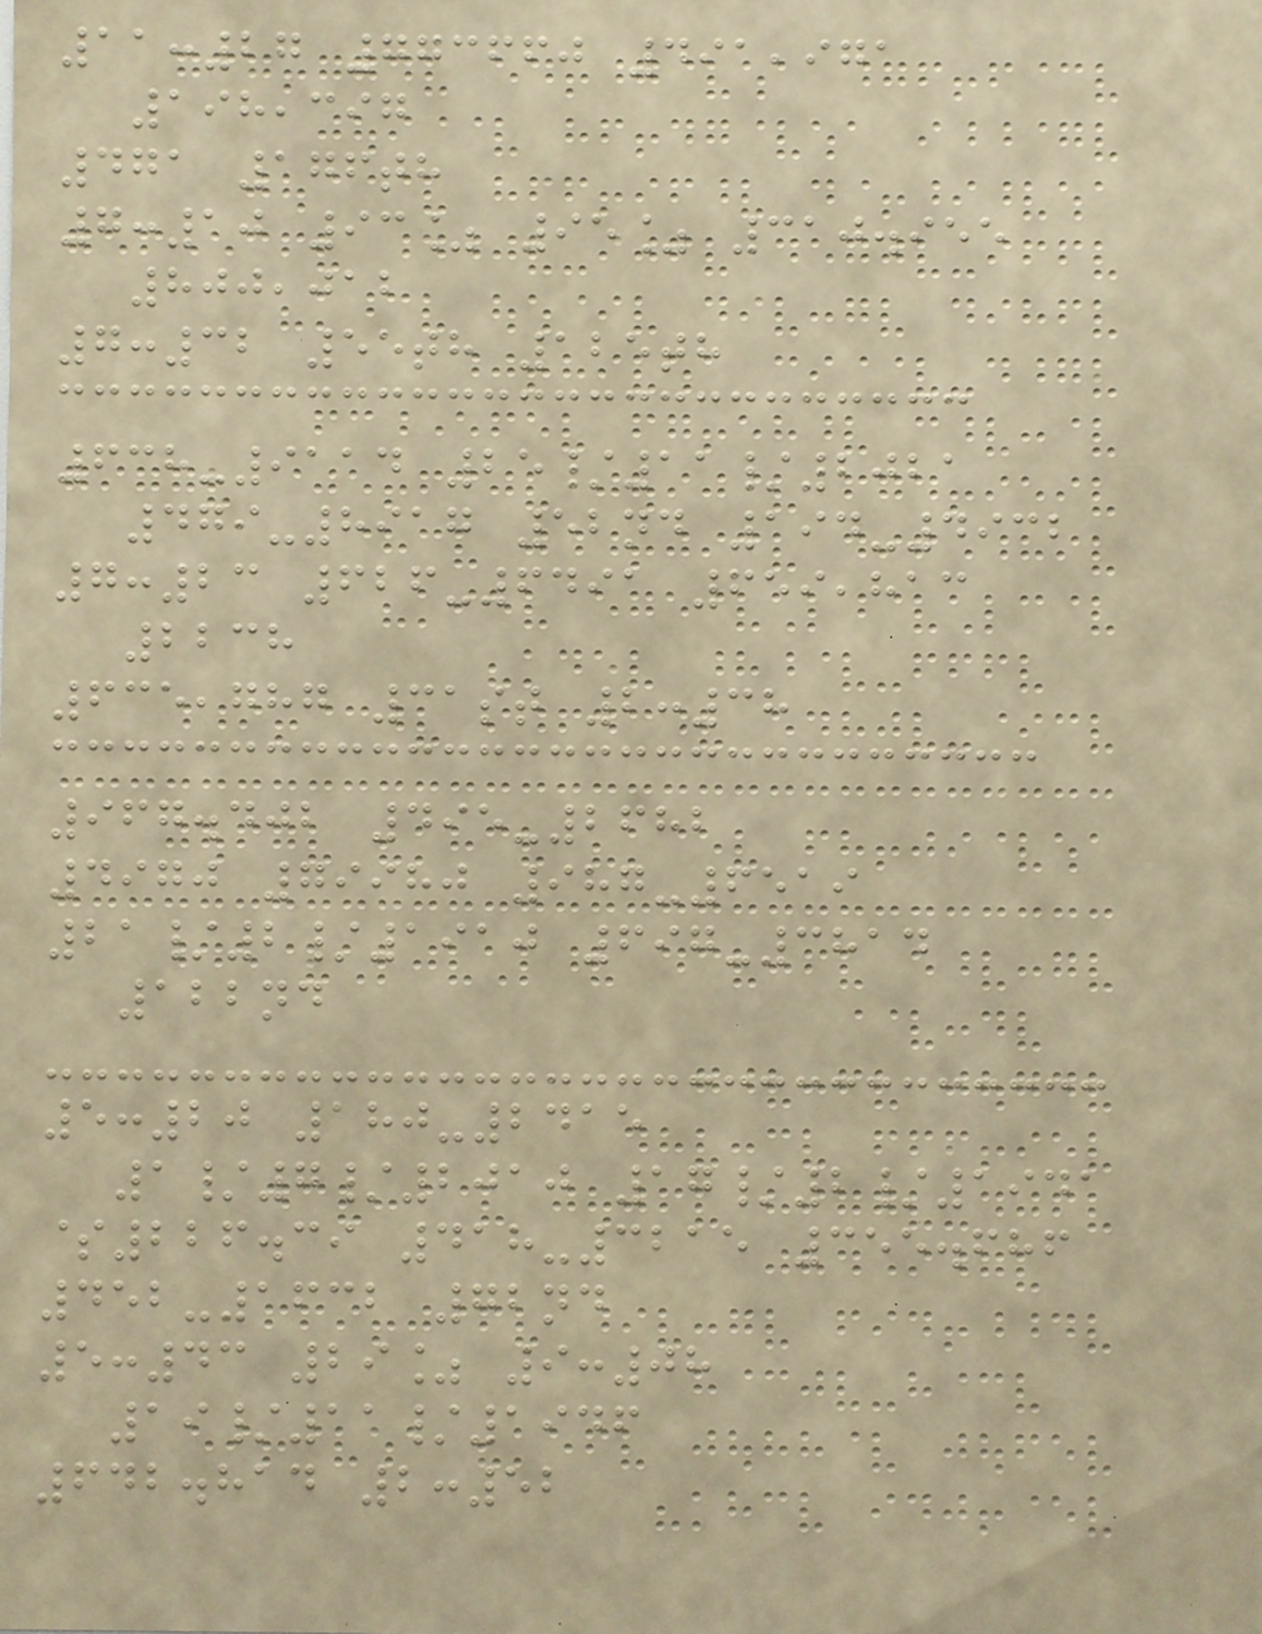11:27 773660 491,971
198,397
471 176th
7:10 93% 95% 310.955
800,012
7:32 55th 125th
638-9114 25/11/2021
479-8917 52nd 194-4932
7:23 626-6491 659,813
2238
635,787 31st 2:38
967.402 495-2682
4970 79980 987-6519
21/2/1910 697-3814
122nd
5:20 180-2415
1/7/2010 17/2/1941
$226.39 418-3215 355.686
452-1632 72nd
5:43 29% 9:08
19/11/1946
642.814 2:52
